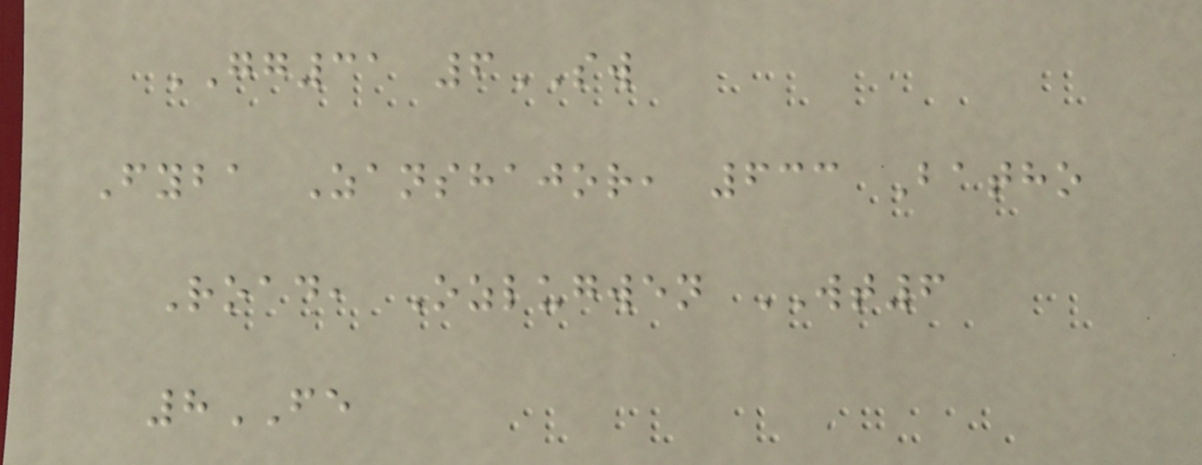GG31 6SW
Fyba Zanshajor, 633 Batho
Road, Ozlugwen WT6
8FE
